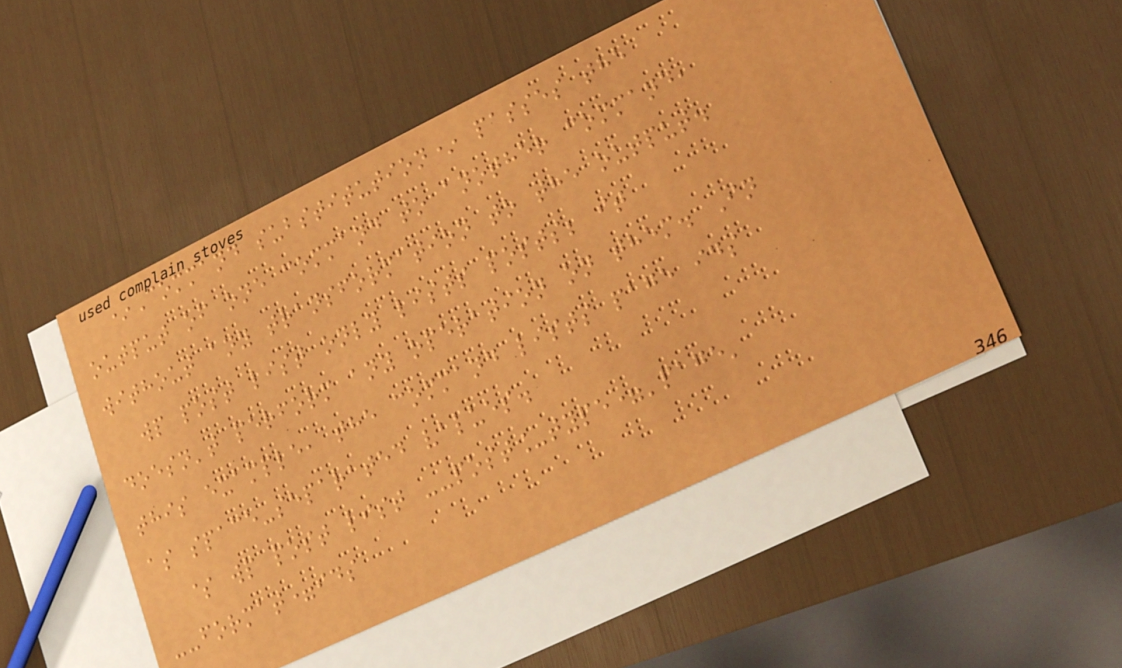*Command substitution* passes the
output of one command to another command,
without any transformation to the output.
wp post list only lists posts; it
doesn't perform any operation on them. In
this example, the command lists page ids
as space-separated values.
$ wp post list --post_type='page'
--format=ids
